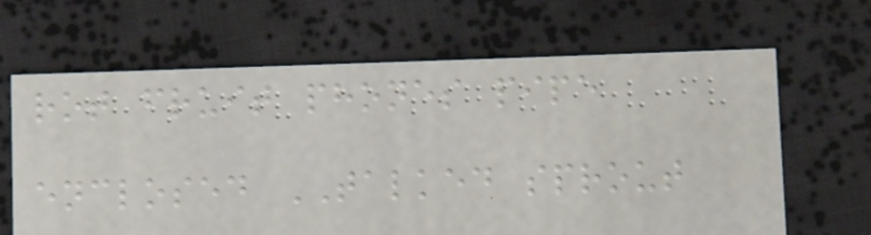rot fruit phones pipe
enclosed TALKED sprout
